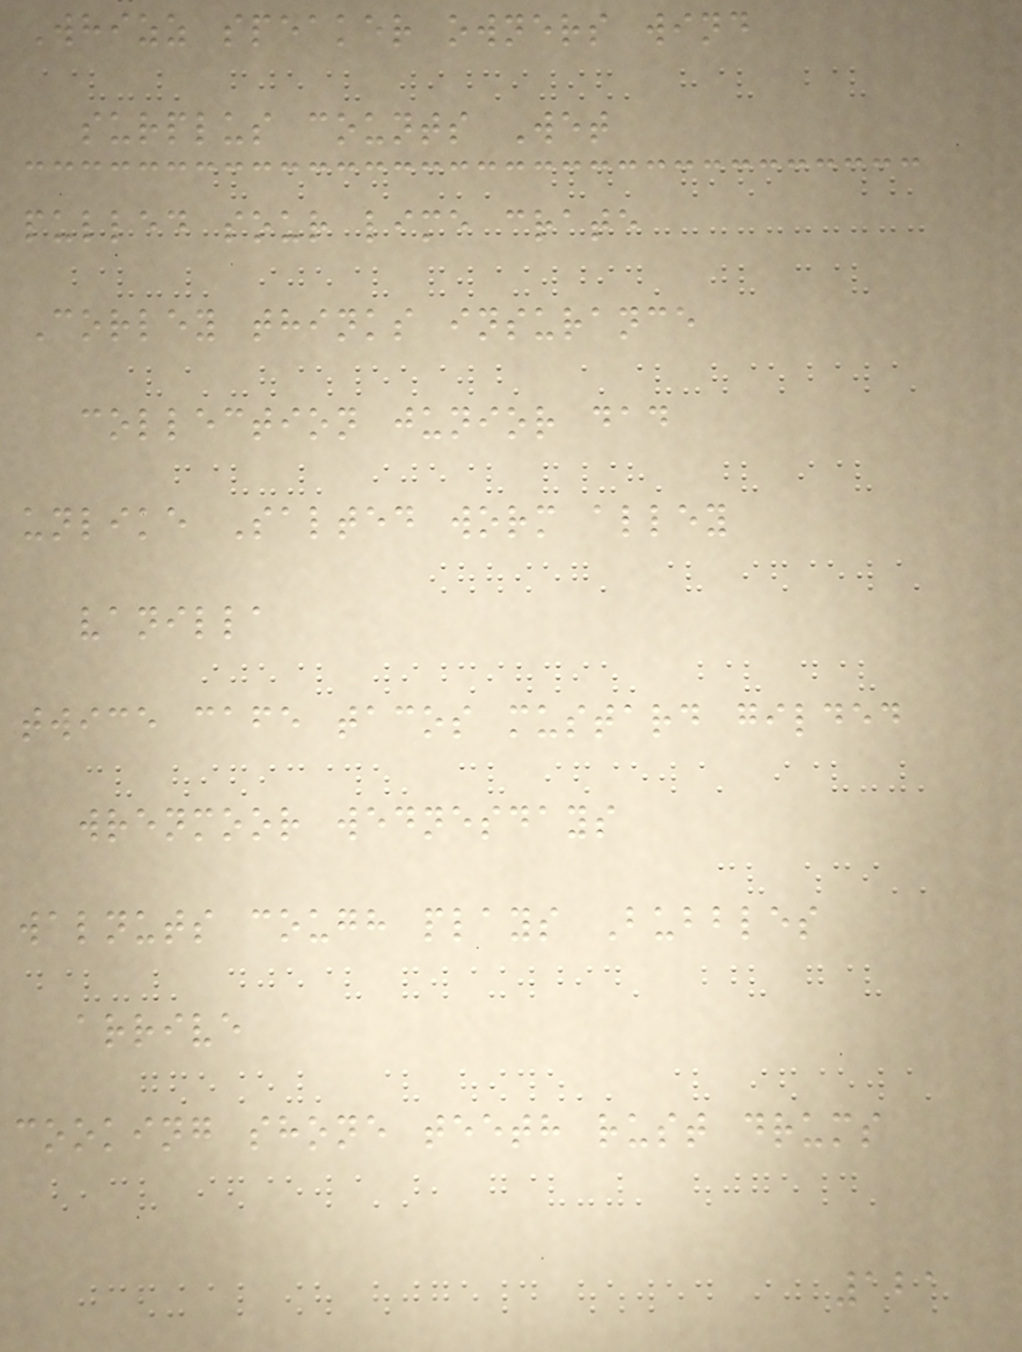Whizz speaker owners wind
surplus counts Wet
pulled sour lime crate
Corley thinks insurance
collection junior dad
unlike Salted worm alley
vanilla
twice cafe tacos mustard gilded
wrenmoor wednesdays
walnuts cough plays Bubbles
arrive
cooking shone teeth rust drums
121
